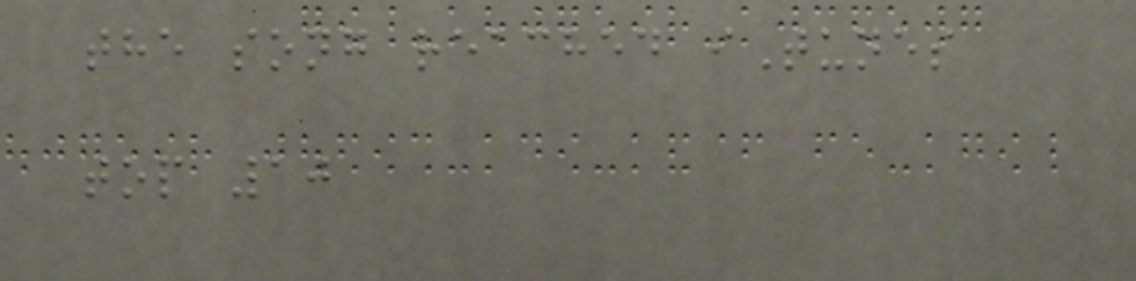the song reached iTunes
top 10
